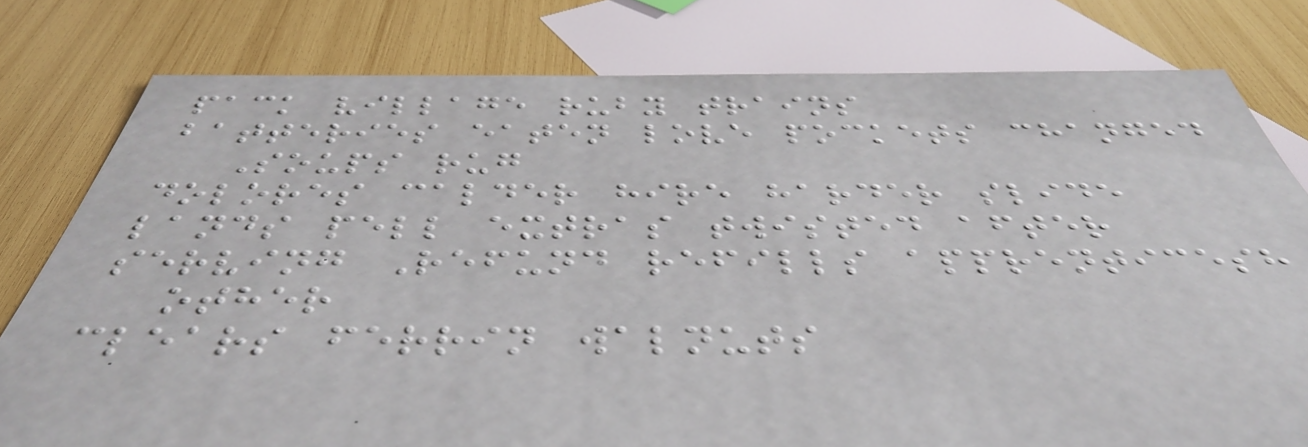pack village ruby trains
batteries eaten love pockets changed
Soups rug
dolores calder hire harder slide
lands pell extras twisted after
serving Refund refills apprenticesh
other
clears ferrin walnuts
